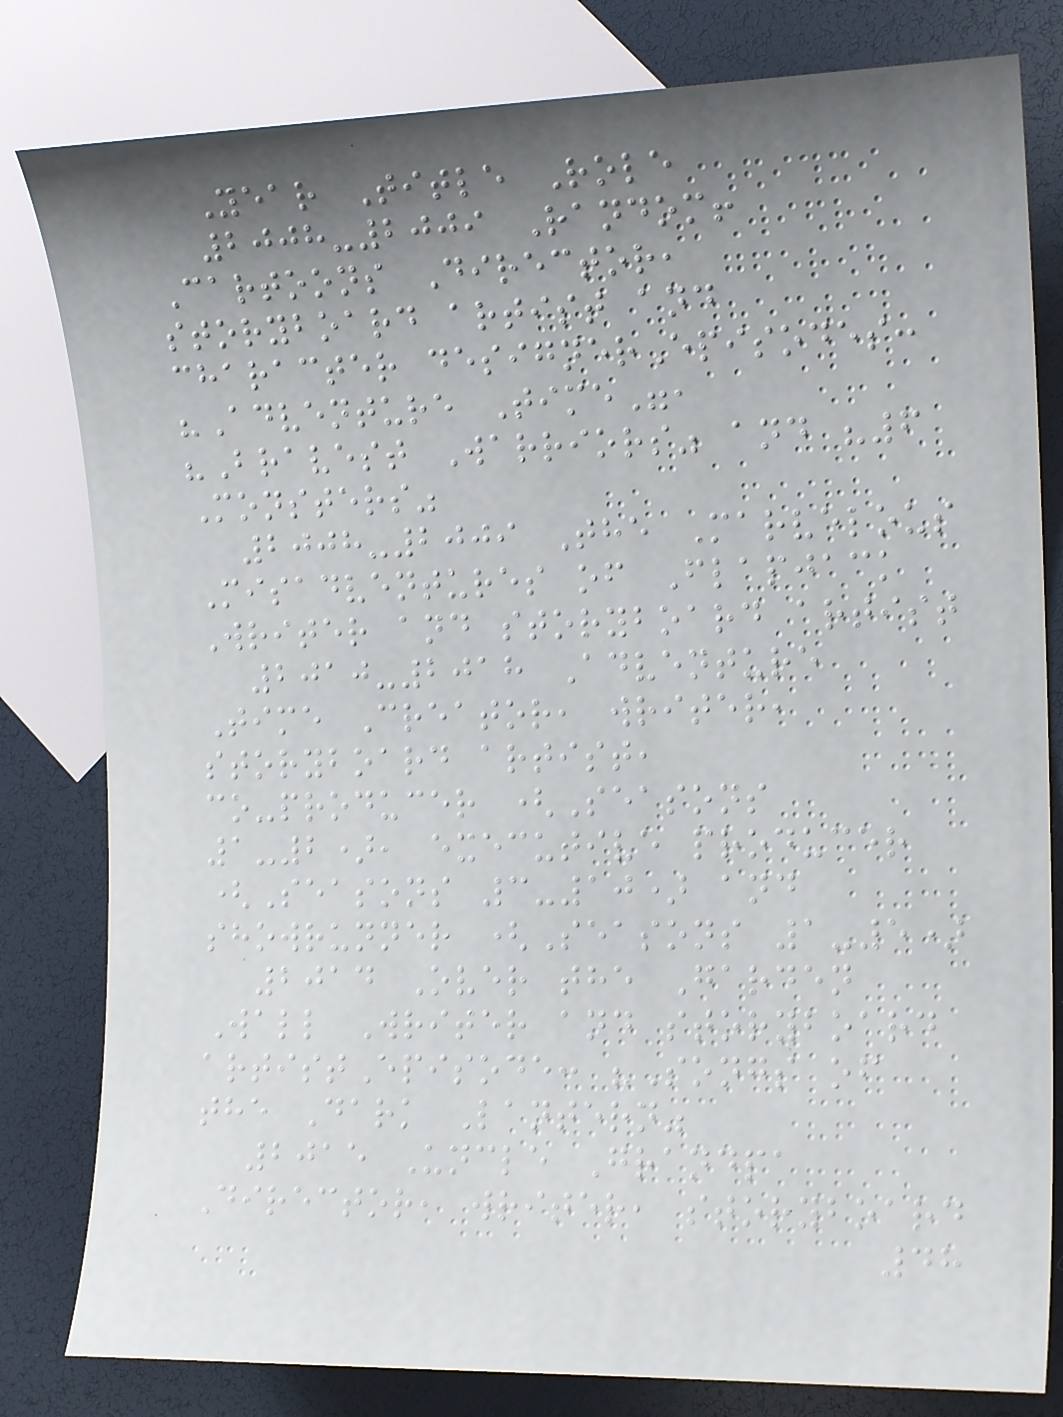Year Title Role
2008-2009 Random!
Cartoons Director,
storyboard artist and
character designerEpisodes:
"Adventure Time",
"Bravest Warriors" and "6
Monsters"
2008-2009 The Marvelous
Misadventures of Flapjack
Writer and storyboard artist
2010-2018 Adventure
Time Creator, writer,
storyboard artist,
co-producer (Seasons
1-2), executive producer
(Seasons 3-10) and
showrunner (Seasons 1-5)
2014 Over the Garden
Wall Writer and storyboard
artistEpisode: "Songs of
the Dark Lantern"
2015 Uncle Grandpa
Director, writer, storyboard
48
